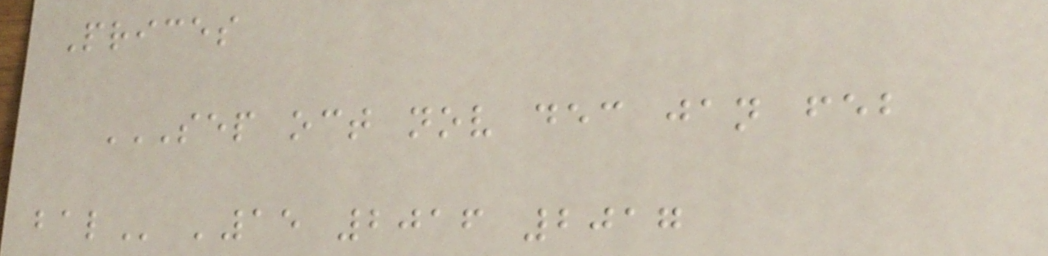Prices
SEP OCT NOV DEC JAN FEB
BAL '15 2016 2017
